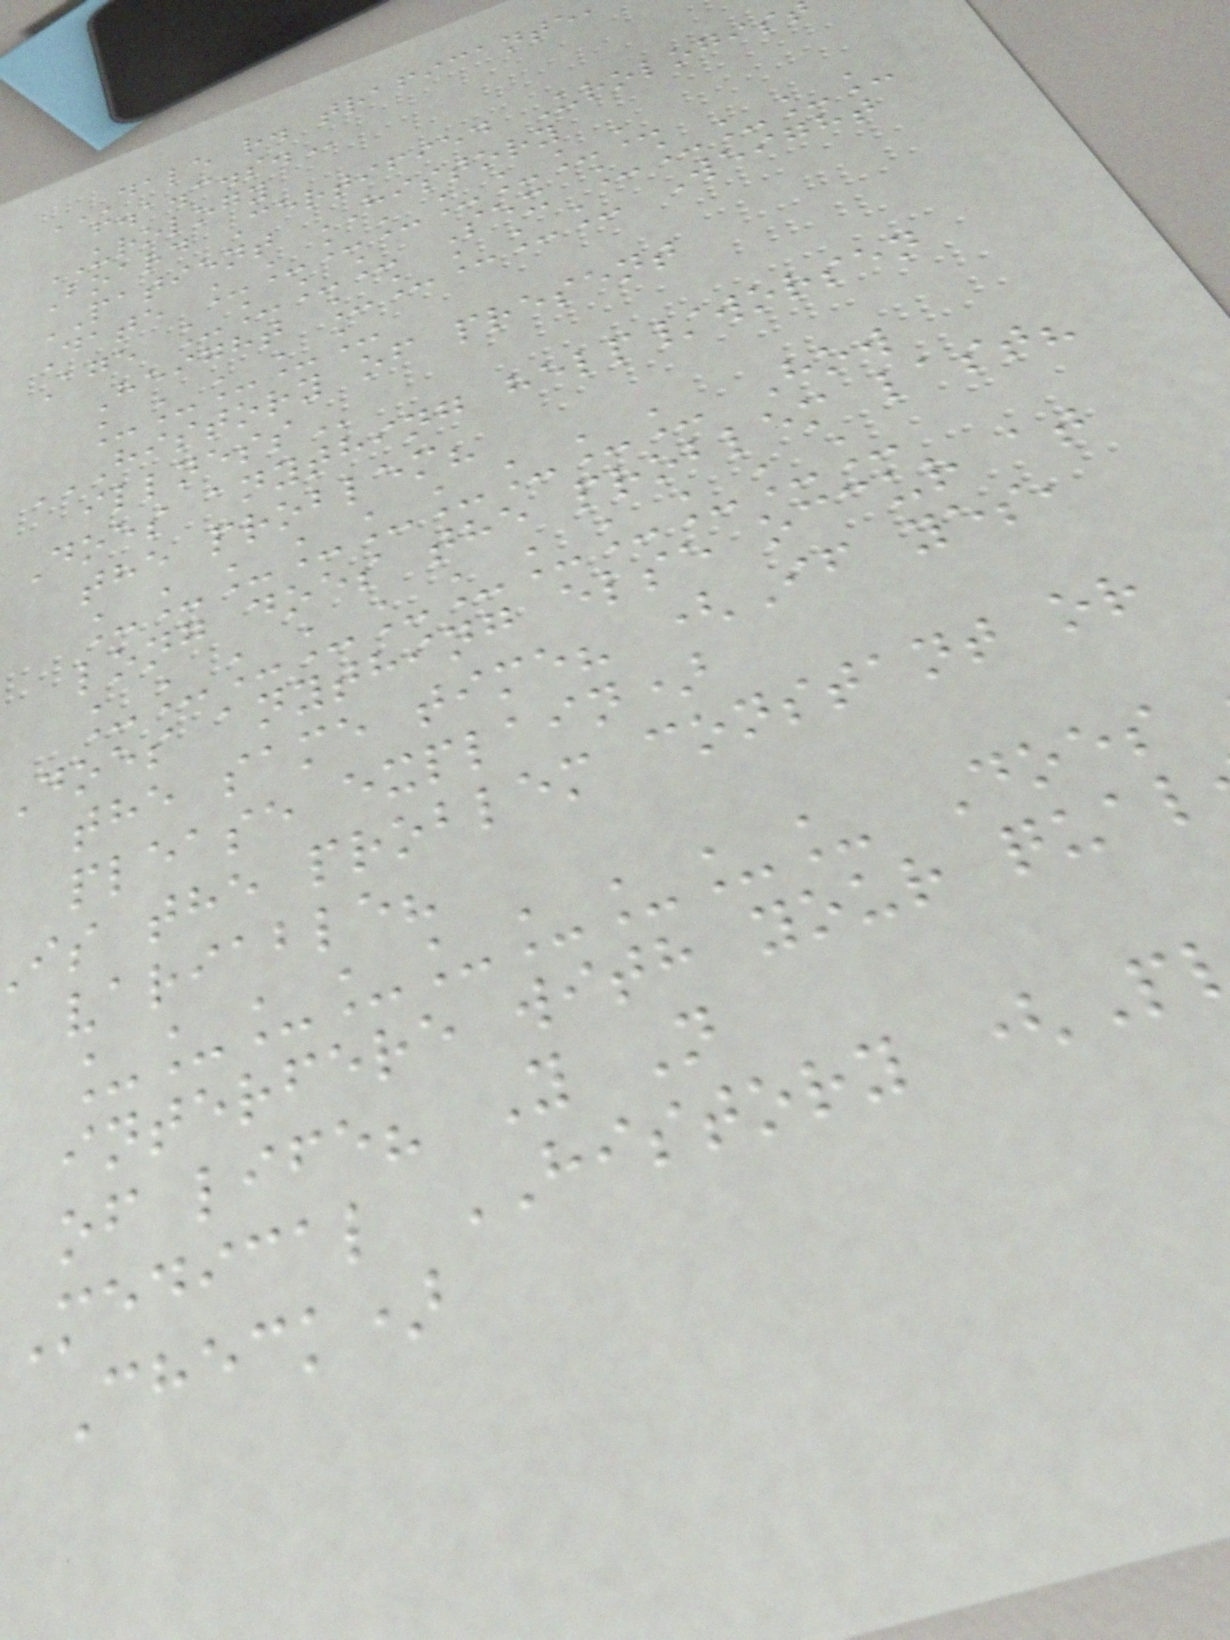UROLOGY
Board Certified Urologis
PATIENT HISTORY
Date ________
Age ____ Sex _____
Height _____ Weight
_____
HISTORY OF PRESENT
Does anything help/worsen
the problem?
_________ How
long does the problem last?
___________
Does anything else occur at
the same time? (If yes,
please explain)
is the problem constant or
variable?
_________ Does
interfere with your qual
of life? Y N
medical HISTORY (P
Check)
